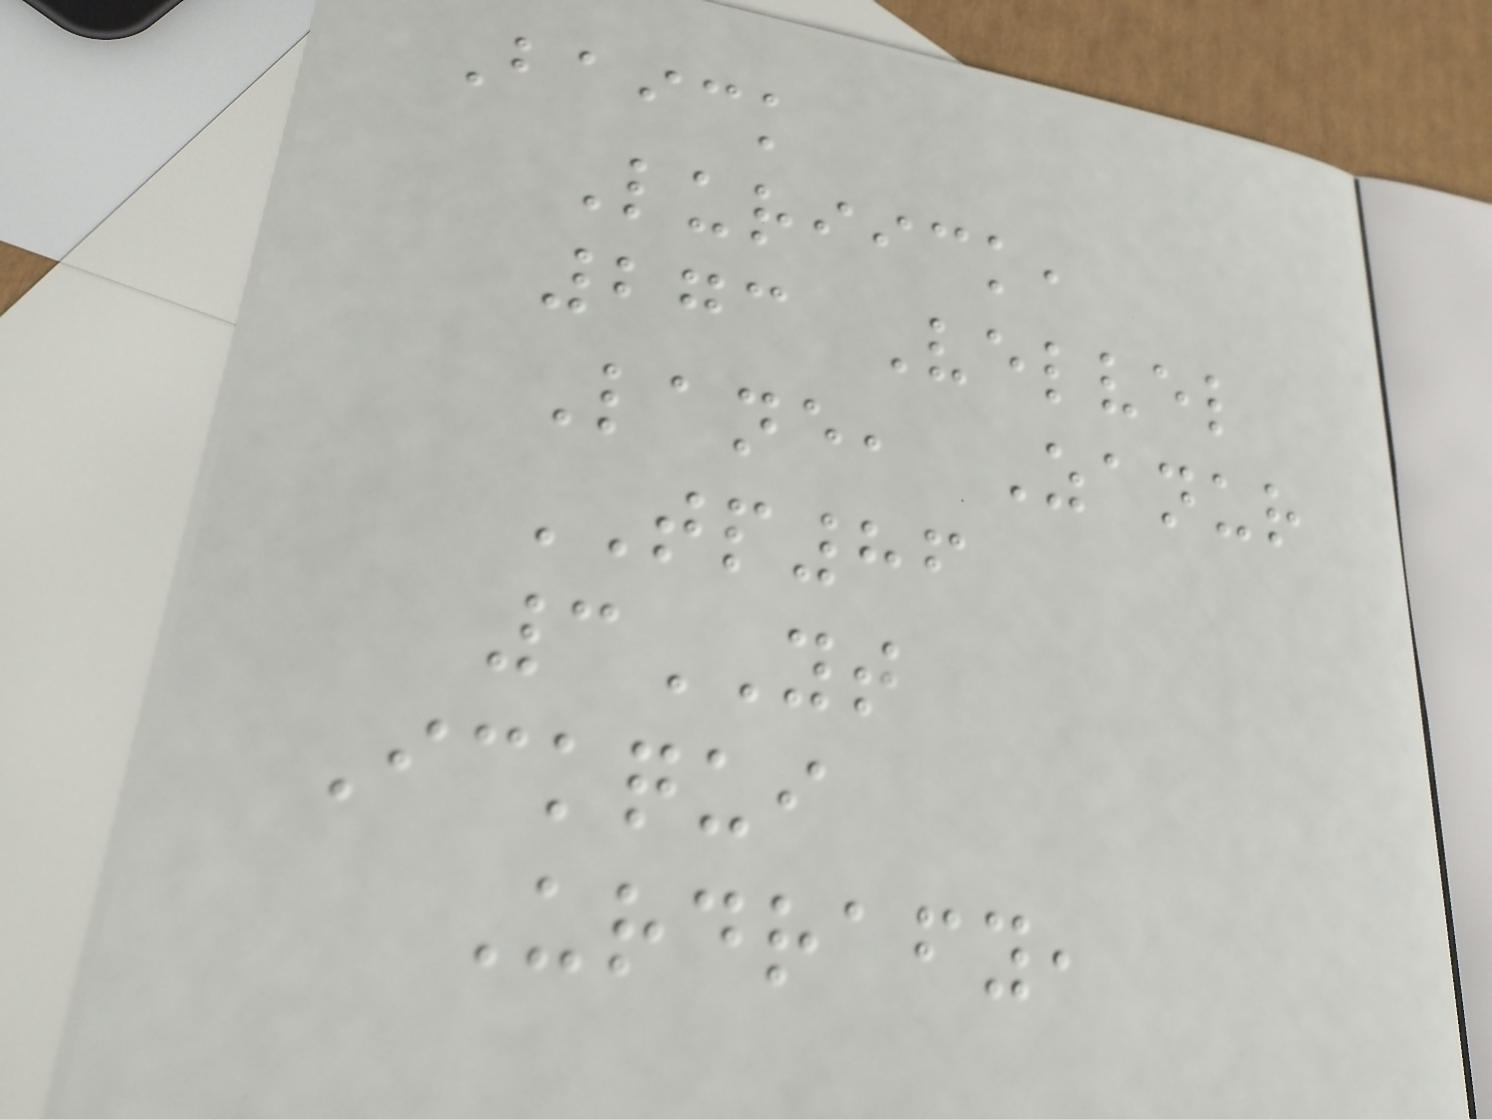Baick
Luriick,
273 Velvel
Lane, Zanur
TP86
3YT
Ickqui
Urdrafy,
